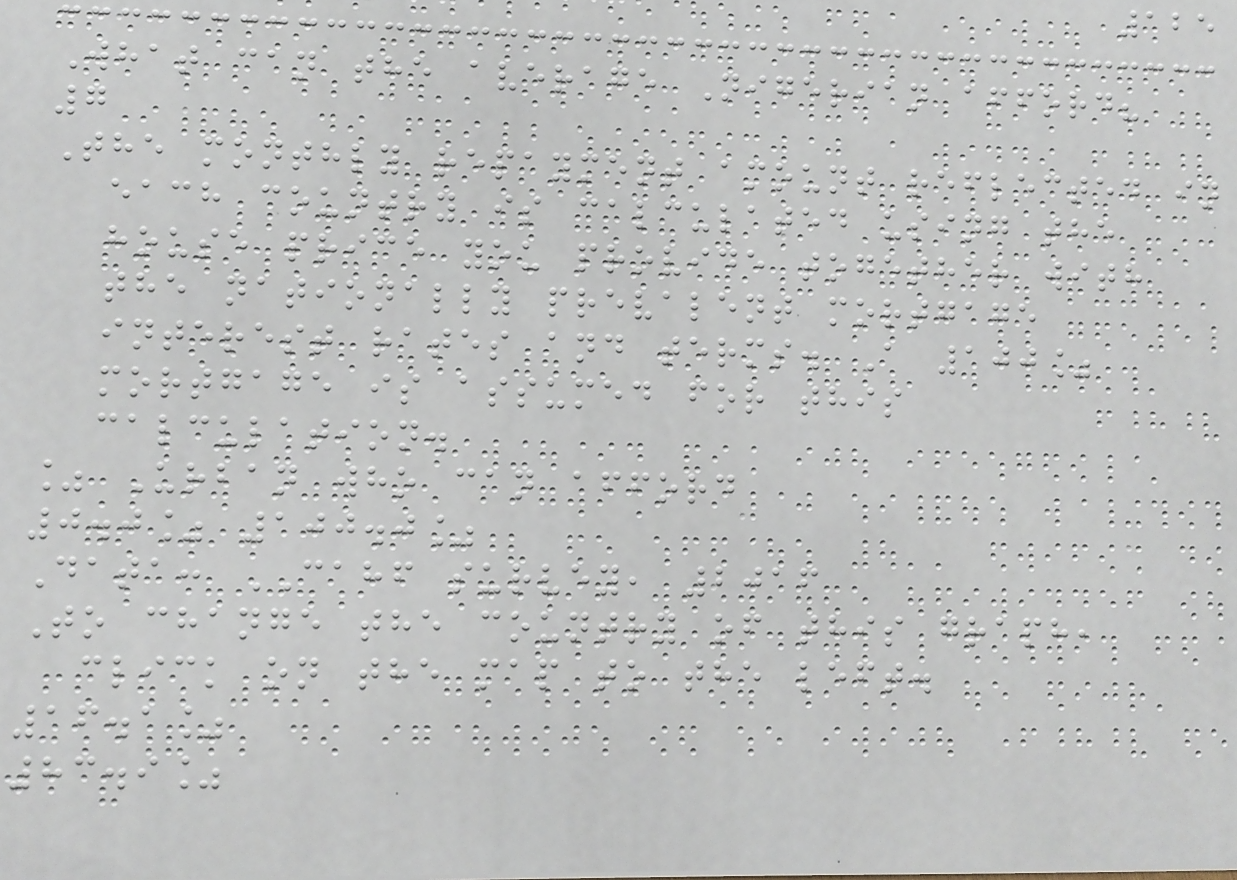125
What can the average Nigerian afford?
7
The monthly repayment amount reflected in
each country is calculated using the
house price you provide together with
the nationally prevalent mortgage
interest rates and terms. A 100%
mortgage is assumed for this
calculation.
% Urban who can afford
0.0% 100.0%
Data: CAHF survey, 2016
To change the country of this graph,
click on the map to the left.
16.1%
83.9%
